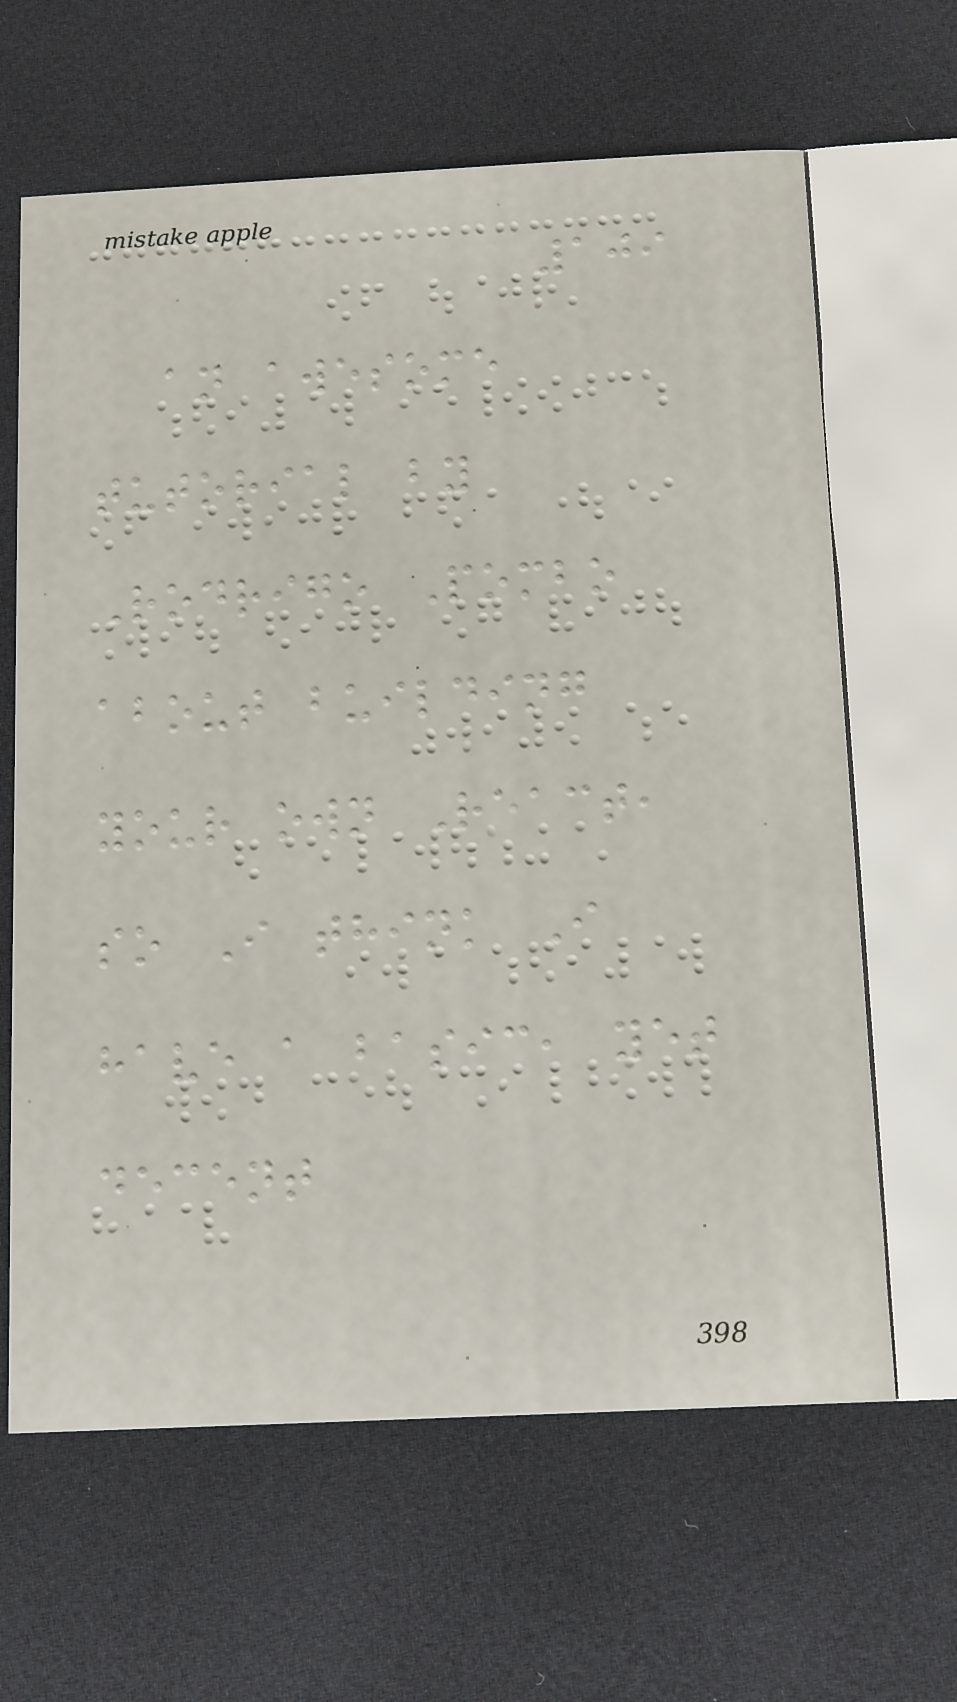109
an awesome
tutorial by
Rodrigo Pombo
about building
your own React,
so I think I
have a basic, yet
decent
